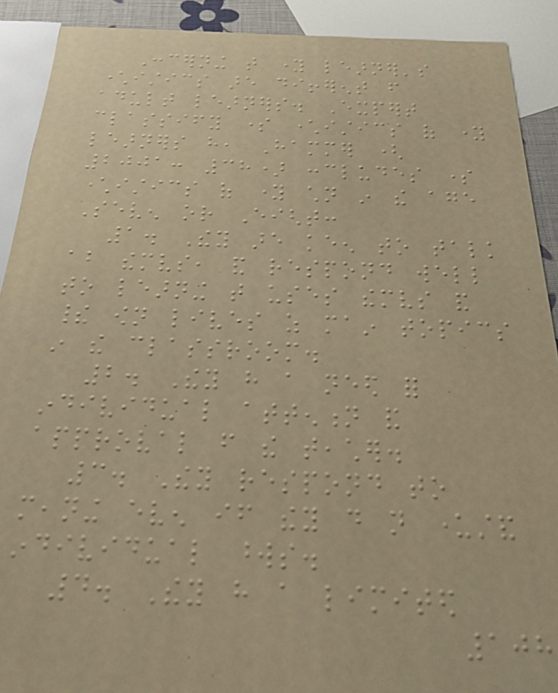Concerning that young learner's
characteristics are different from
adult learners. Expert
classify some characteristics of young
learners have, Hammer (
2001: 38) concludes some
characteristics of young children in the age
Seven or Eight:
1. They are keen to talk
about themselves, and respond well
to learning that uses themselves and
their own lives as main topics
in the classroom.
2. They have a need for
individual attention and
approval from the teacher.
3. They respond to
meaning even if they do not understand
individual words.
4. They have a limited
108
